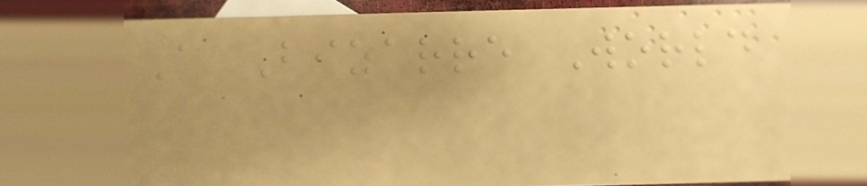A Bizarre World
